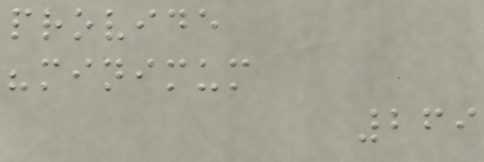provide
"minimum
269
